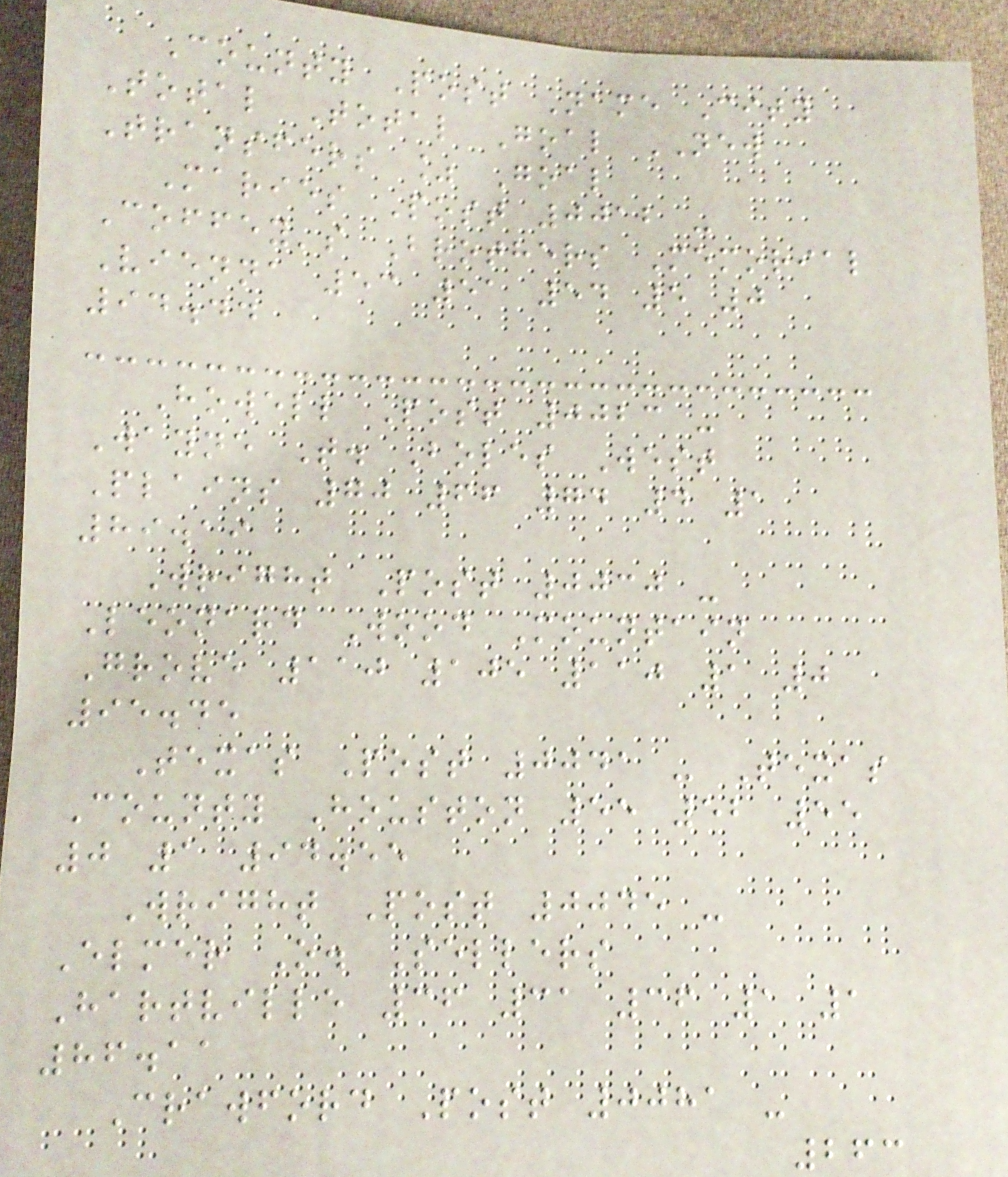County Post Name City
Total Total Goal NEW
Transfers % Goal
Maries Post 0012 -
Coffey's Brothers Memorial
Vienna 53 51 54 5 0
94.44
Howell Post 0023 -
Wayne T. Boles West
Plains 70 66 74 4 1
89.19
Wright Post 0030 -
Leonard Wood Mountain
Grove 110 105 110 1 0
95.45
Texas Post 0041 - Texas
County Houston 55 52 55
0 1 94.55
Wright Post 0045 -
Elmer O. Sellers
Hartville 36 31 36 1 1
86.11
Crawford Post 0081 -
263
